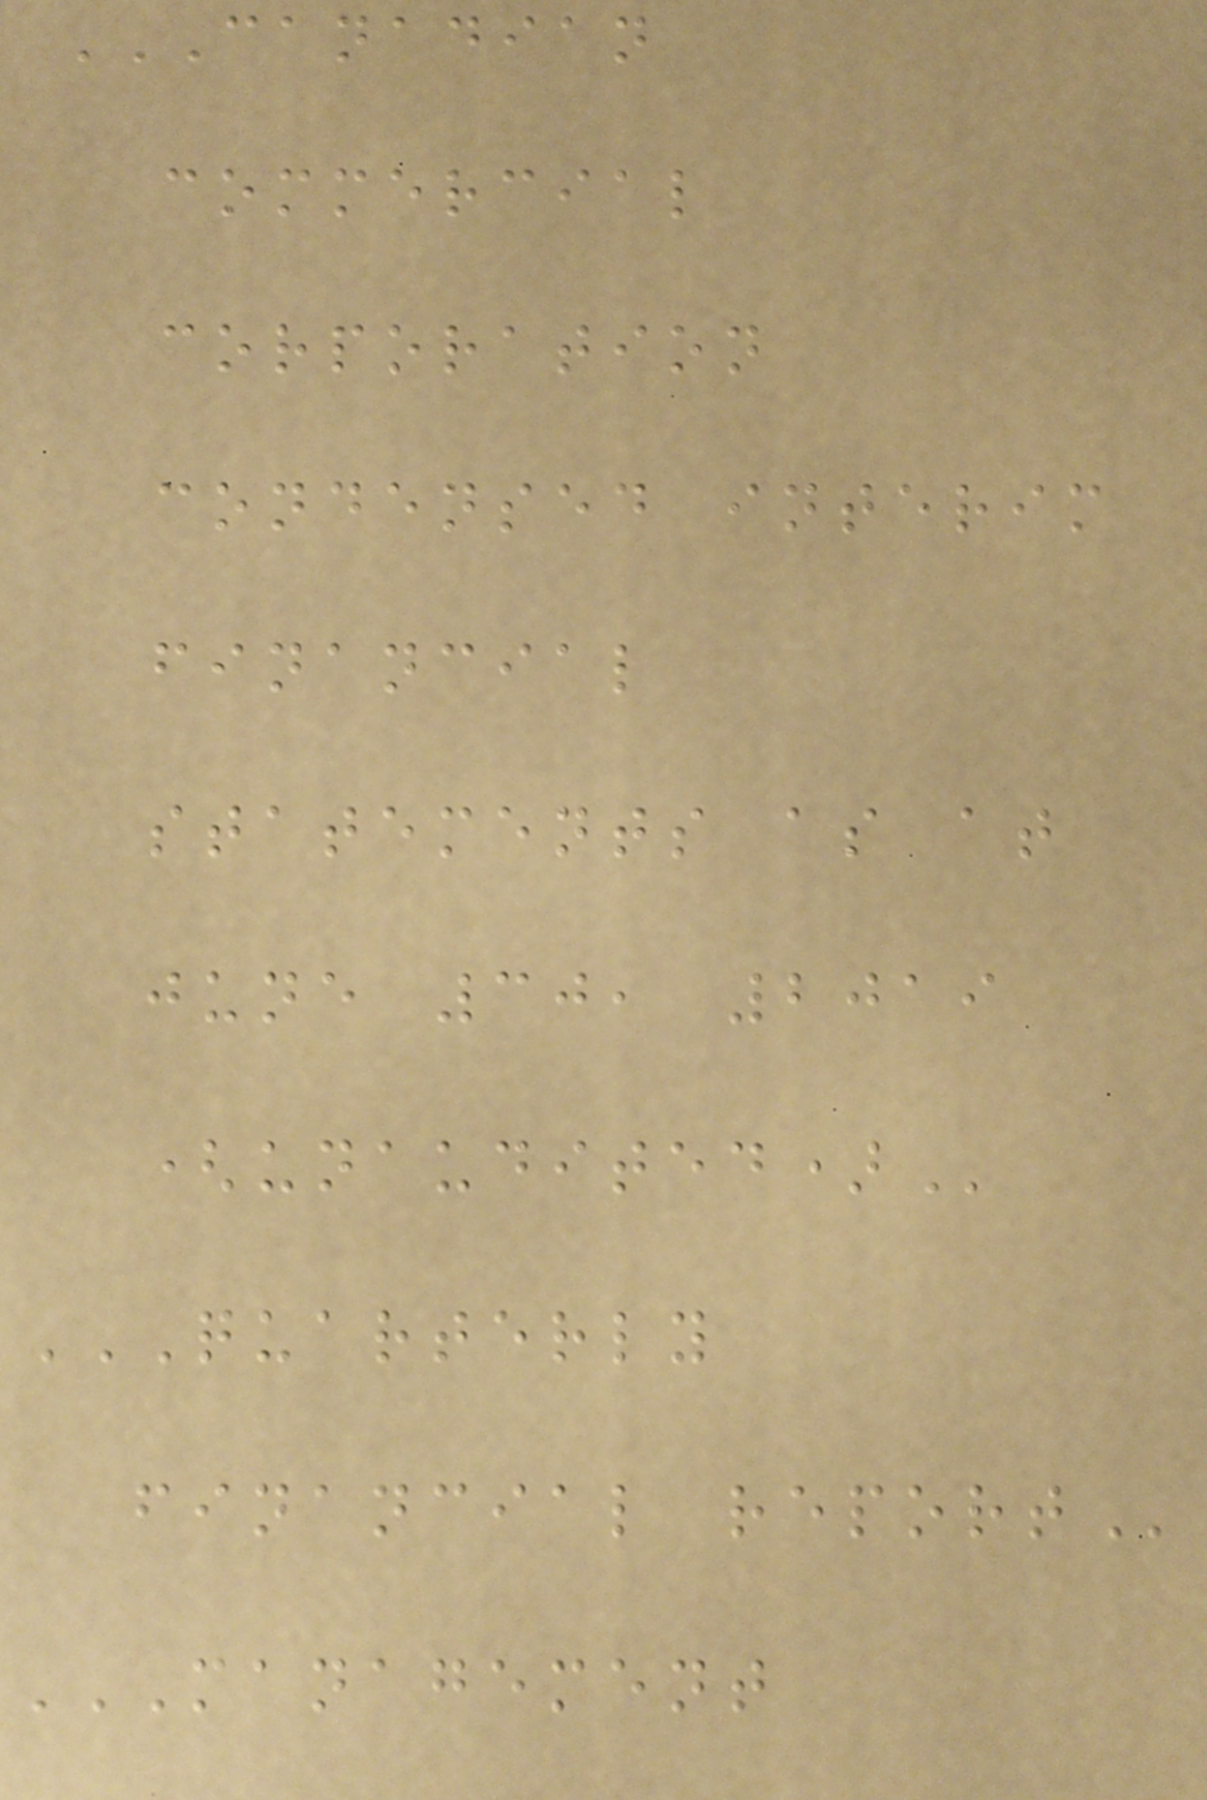CANADIAN
COMMERCIAL
CORPORATION
CONDENSED INTERIM
FINANCIAL
STATEMENTS AS AT
JUNE 30, 2019
(UNAUDITED)
QUARTERLY
FINANCIAL REPORT
MANAGEMENT
